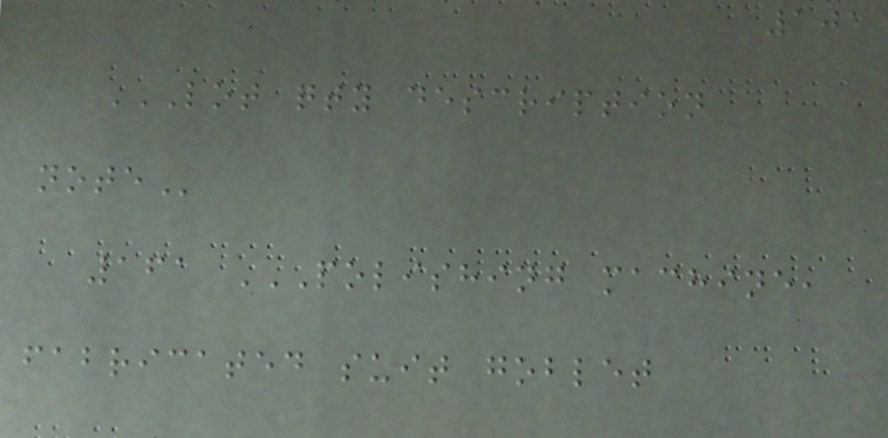101
LOT QTY DESCRIPTION
NOTE
161 POLISHING MACHINE,
FABRICATED SUIT GOBLET
